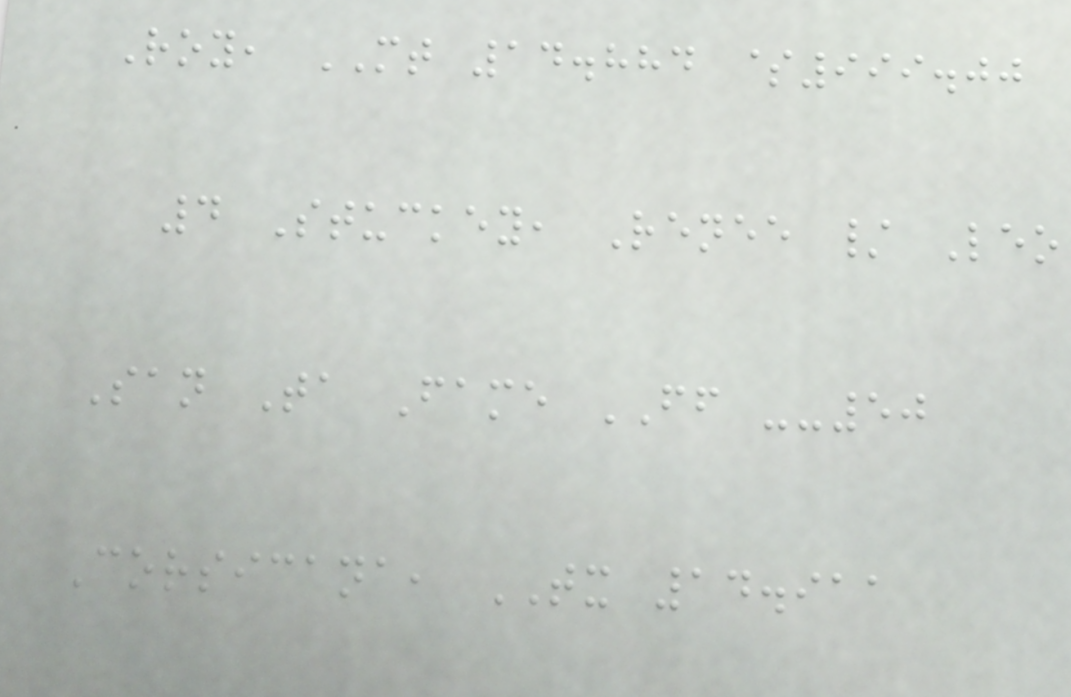Roy, MT 14.884 $999.00
4 Stuckey, Renee / Leo
San Ta Fame FF --50
Corsicana, TX 14.911
